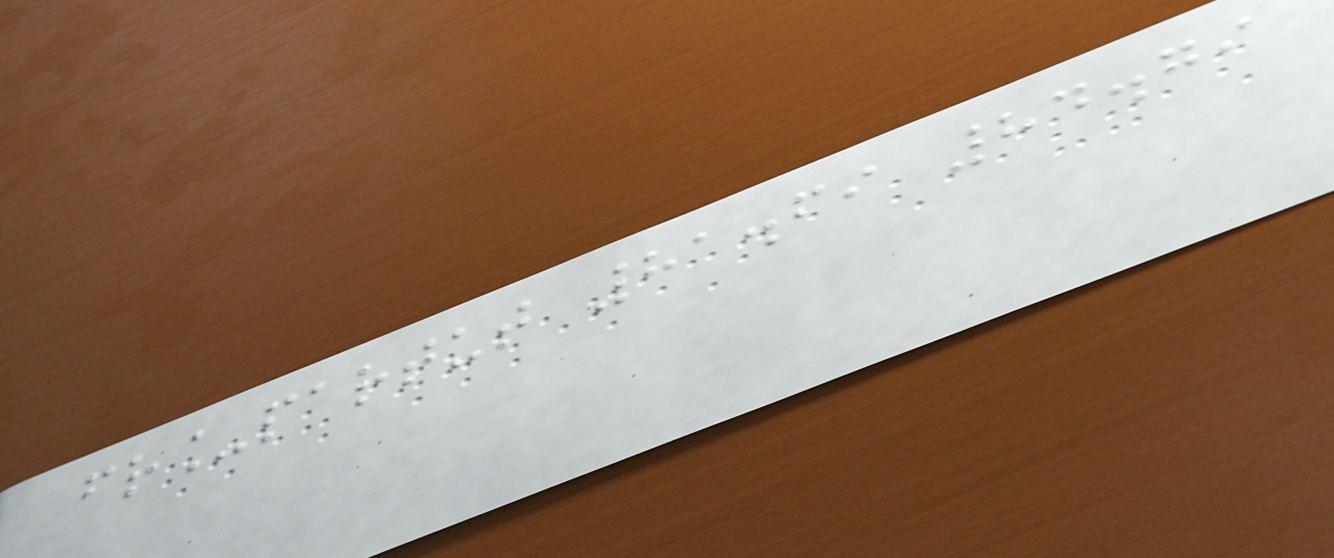fr_partut 81.69 84.79
